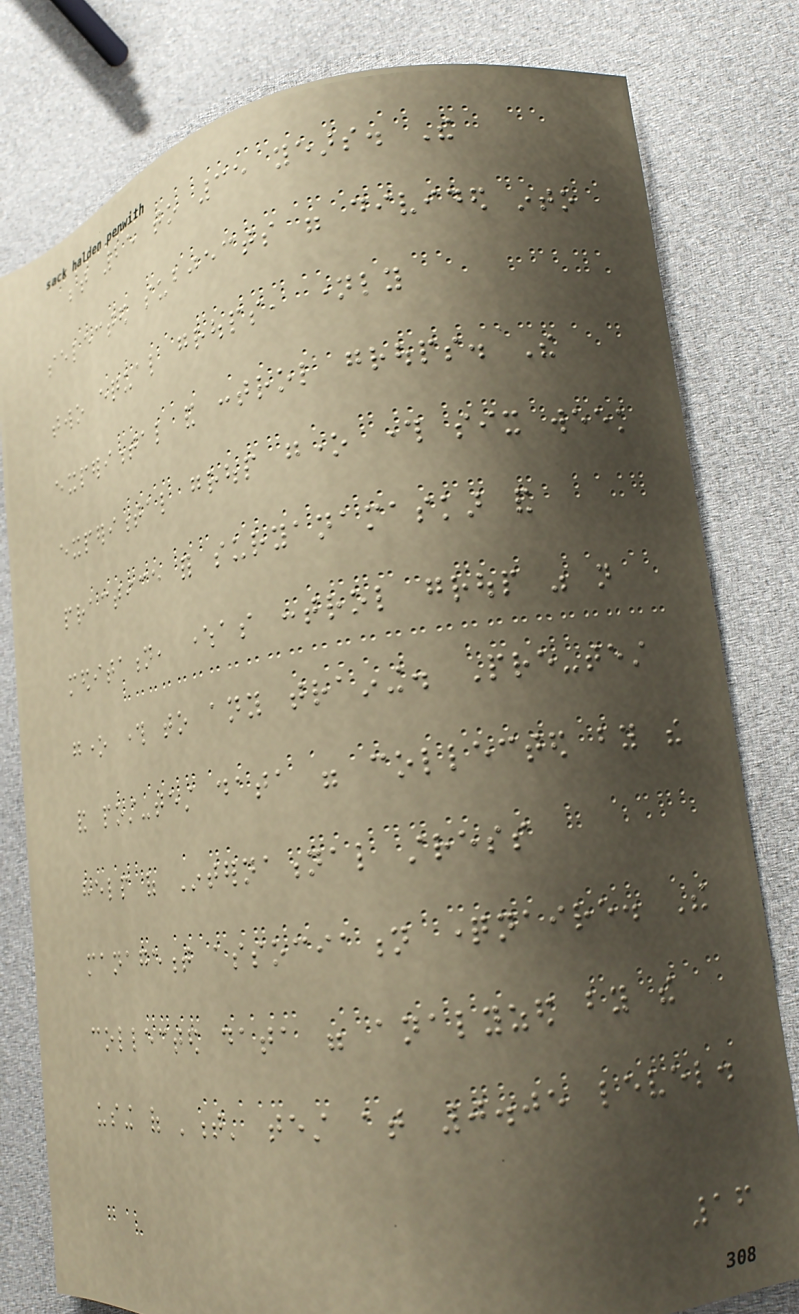between 25 to 35 years. The
selected subjects were divided into
two equal groups, namely
experimental and control groups. The
experimental group gone through six week
practice for suryanamaskar and
meditation, whereas control group was not
gone through to any training. Pre-test
and post-test data were collected by the
help of International stress
management association questionnaire. The
collected data were analyzed by the
using of 't' test at 0.05 level.
16
